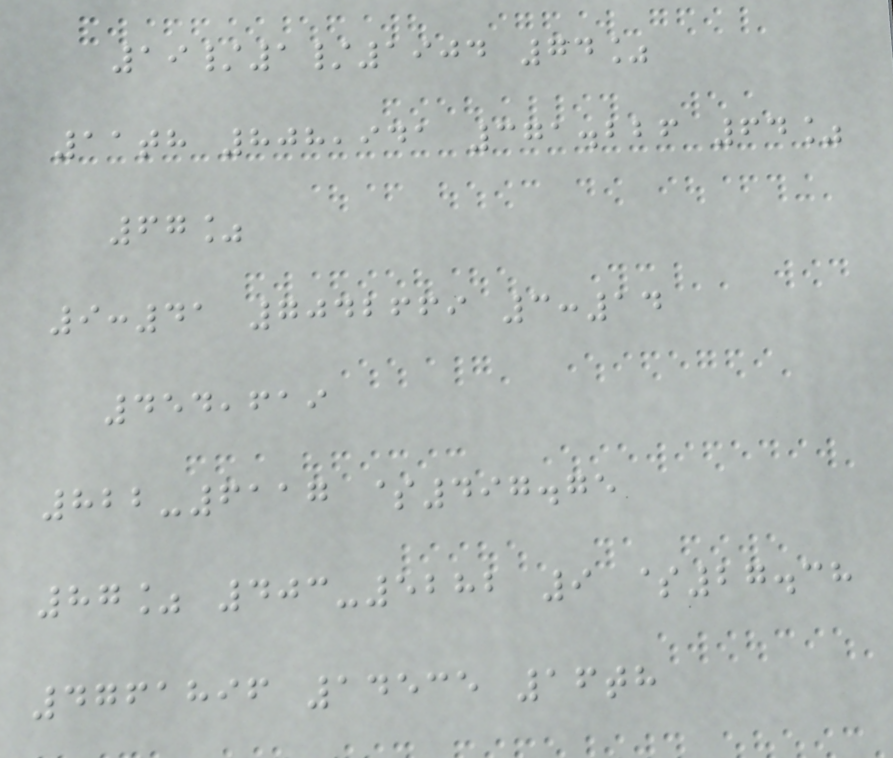19/1/1904 74%
11th 808,941 371.226 64%
67%
9:41 7042669 3:14
454,619
822-6117 $497.75
87% 403-5282 9 $27.38
4761896 14535 16th
